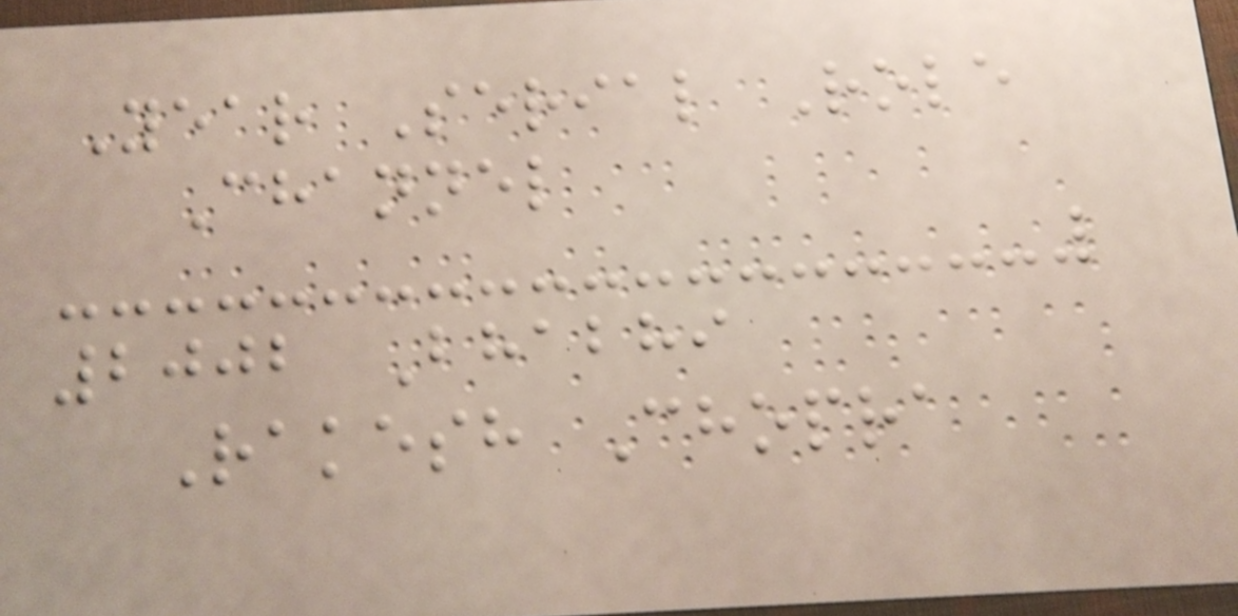Year Serial Role
Channel
2002 Bhabhi
Rakesh Chopra
